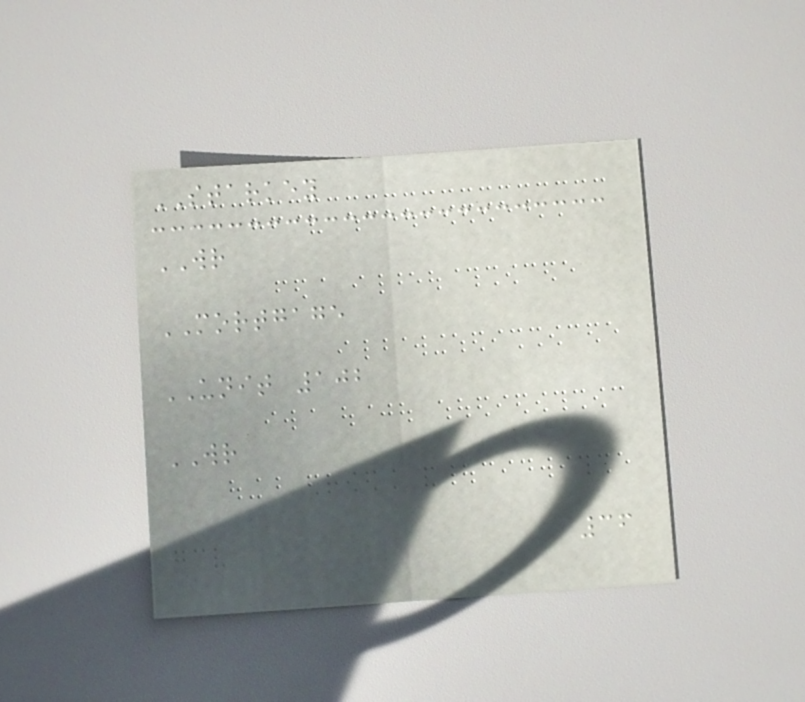STARKEY
WR
MORTGAGE
UNIT 102
WR
36
